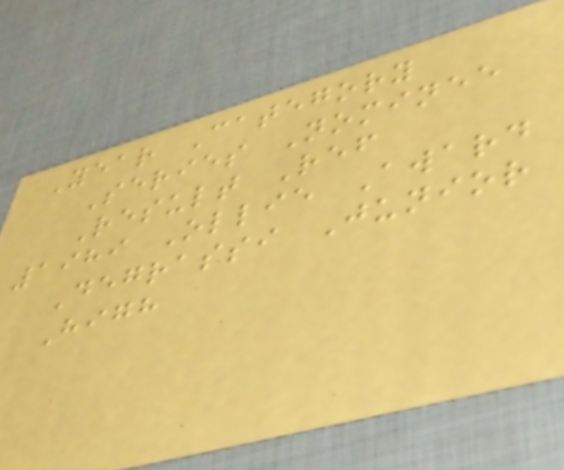Year Category
Series Nominee
Result Ref
1989 Ollie Award
Degrassi Junior
High
